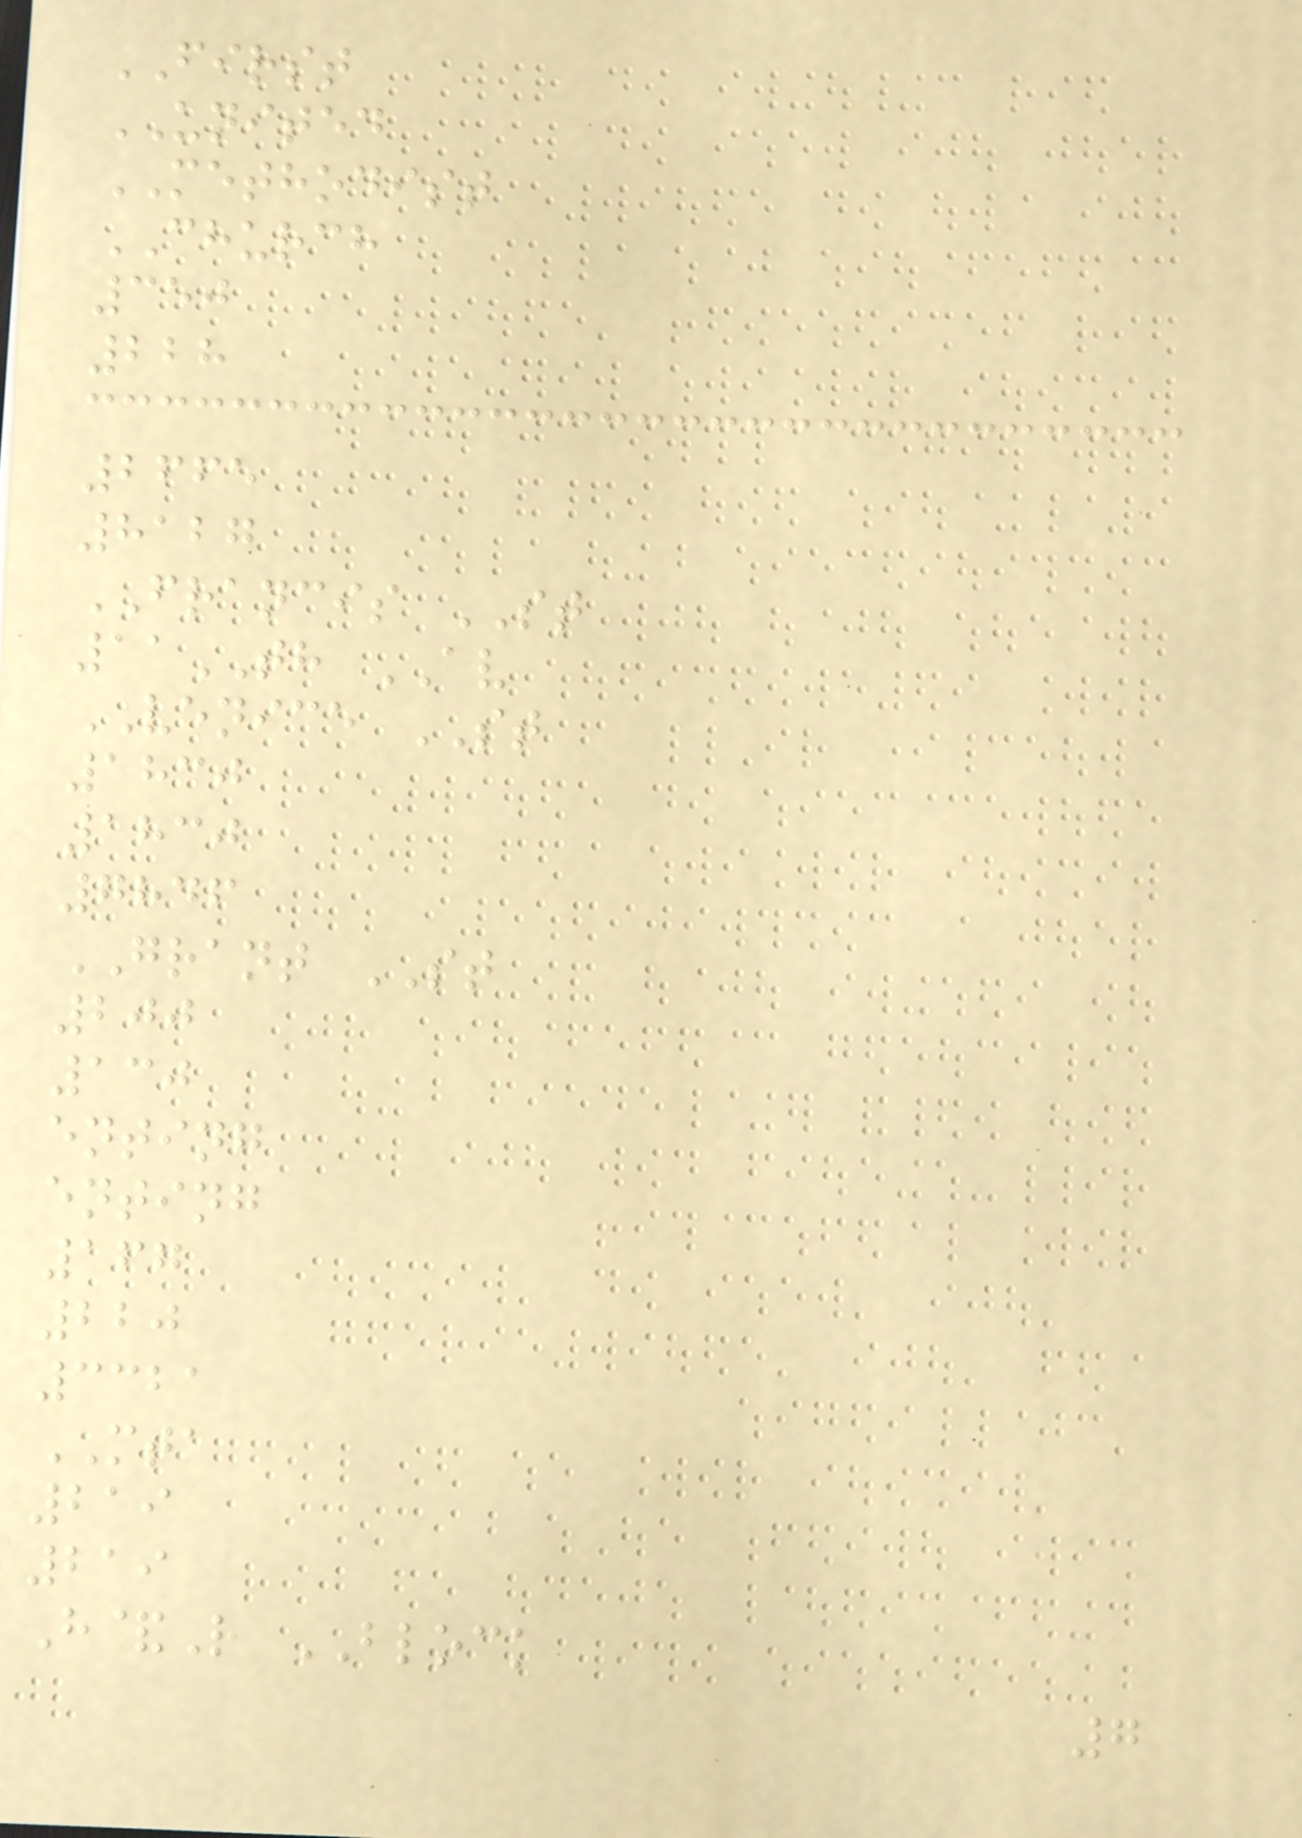FIRST
UNITED
METHODIST
CHURCH
350
228
2665
8127
FRANCIS ST
11TH AV
VENICE ST
1830
1830
7846
GRANT ST
200
130
enting
enting
167
220
3321
MTA
219
219
H&R BLOCK
7
